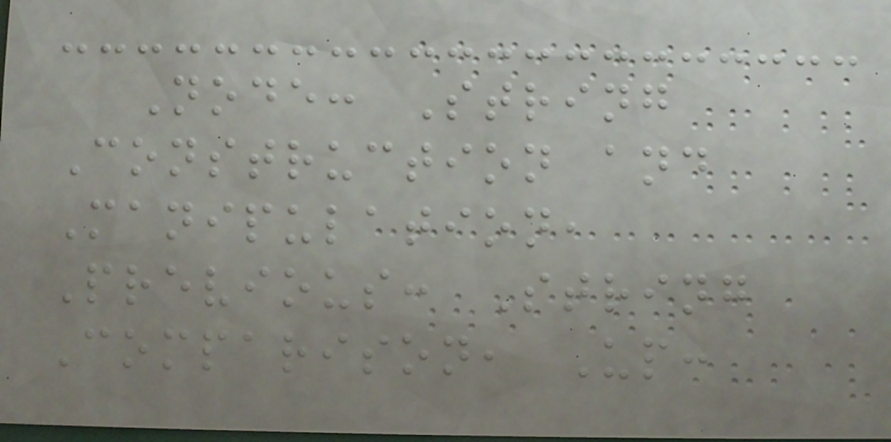Node: String
Construction and
Manipulation,
Previous: String
Comparison, Up:
